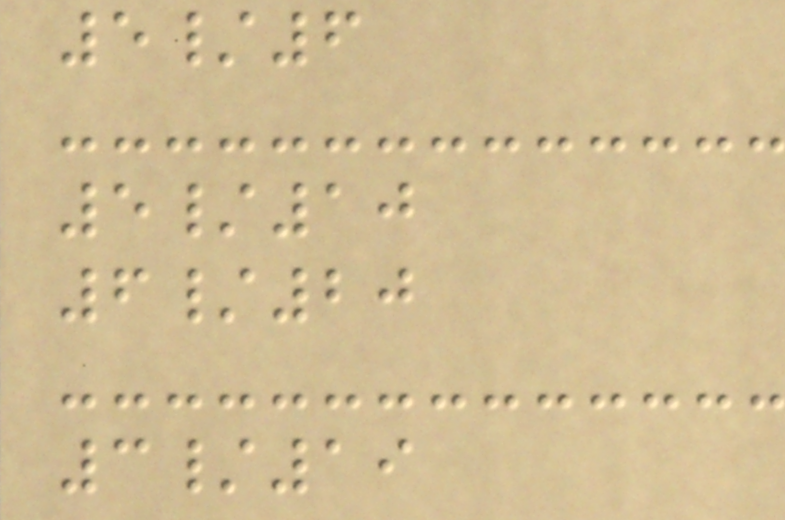5/6
5/10
6/20
3/19
